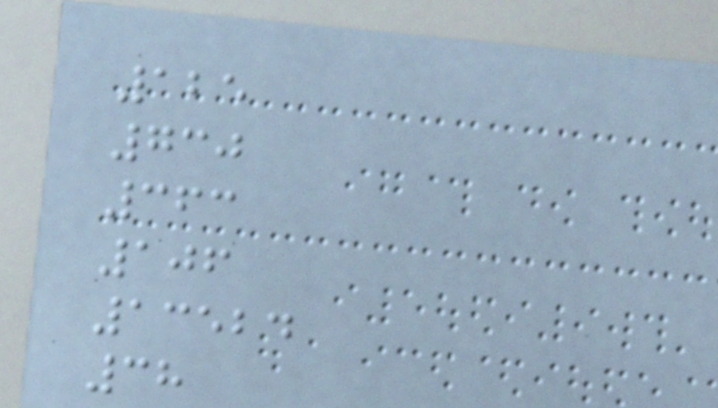125
730
363
106
13524
38
